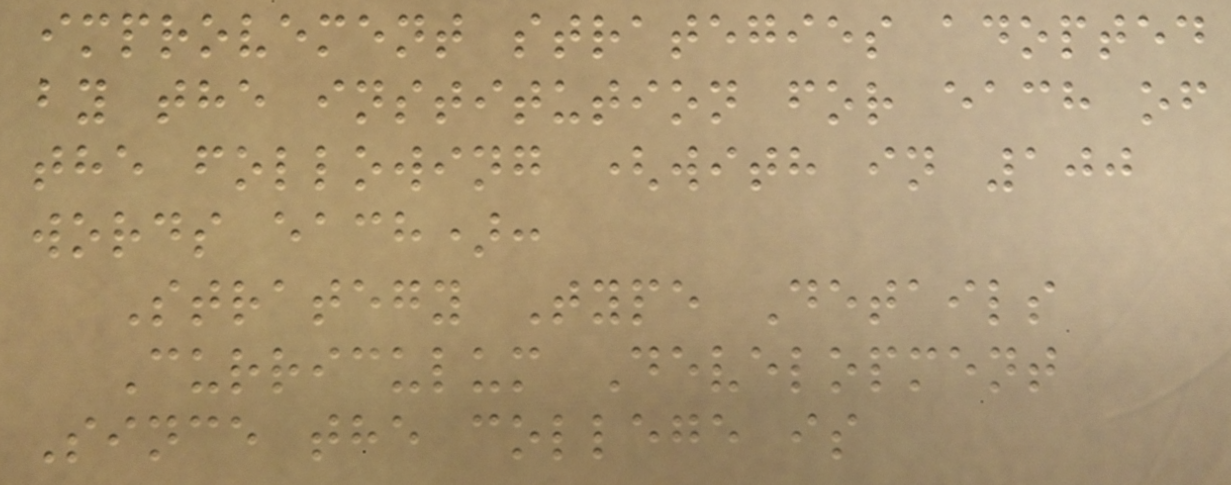improvement strategies adopted
by the institution for each of
the following (with in 100
words each):
Strategy Type Details
Curriculum Development
Since the college is
